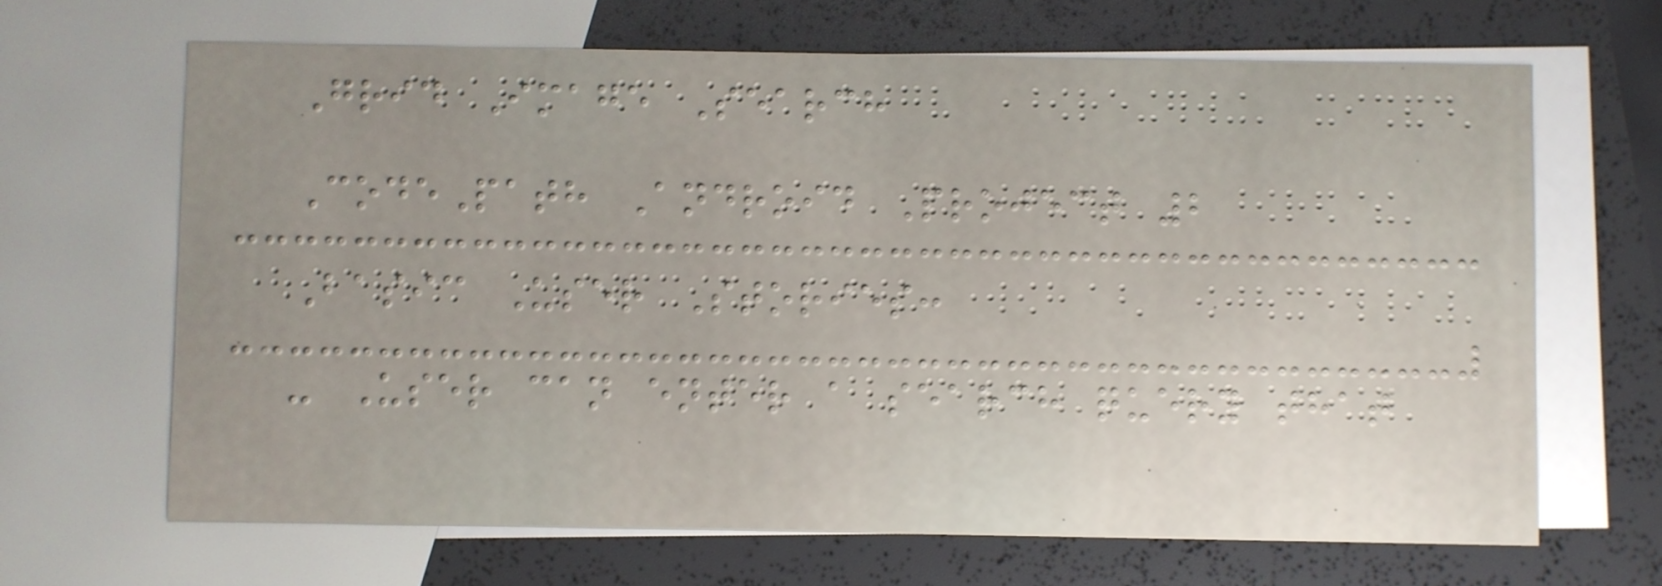Grid Image Search
CodePath Android Project 2
Basic User Stories:
- User can enter a search query that
